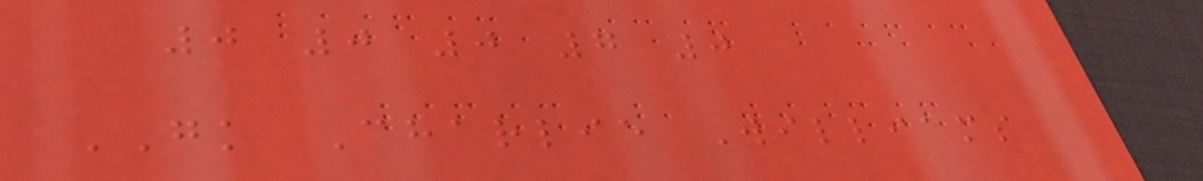0 0 0 7 0
GK Charlie Williams
